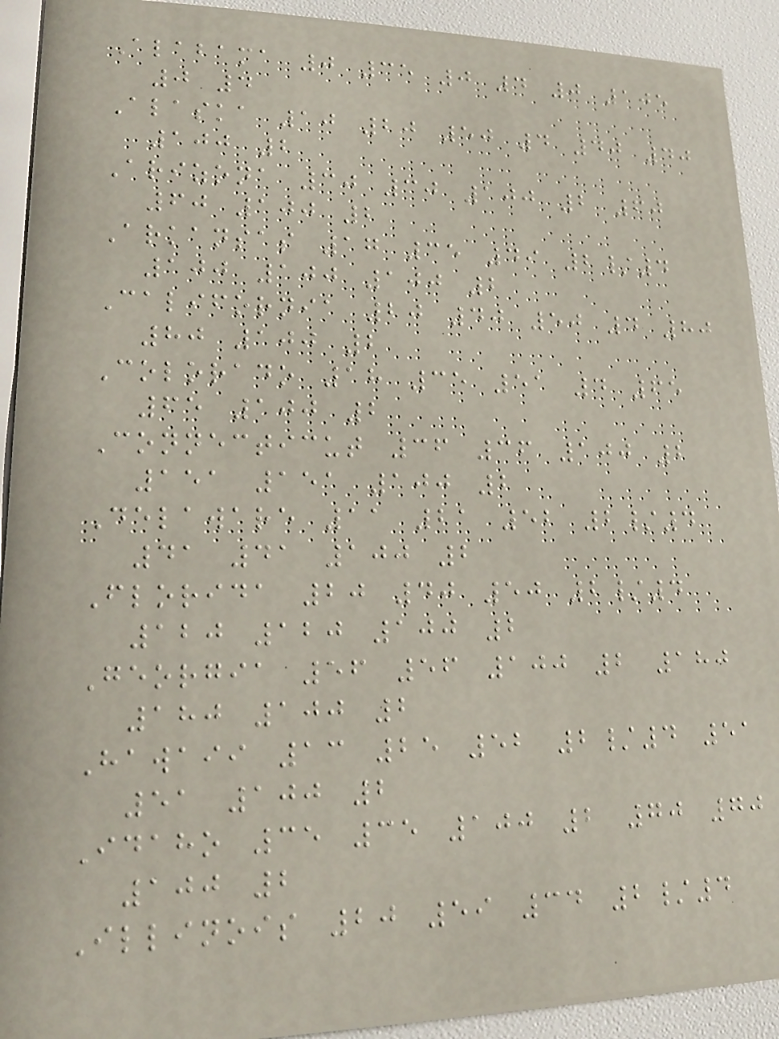Alabama 0 35 0 4 0 105
0 4
Alaska 10 20 50 4 40 40
100 2
Arizona 30 30 100 2 60
60 100 2
Arkansas 17 35 49 2/4
100 100 100 2
California 20 40 50 4 80
80 100 2
Colorado 18 35 51 4 65
65 100 2
Connecticut 36 36 100 2
151 151 100 2
Delaware 11 21 52 2/4
41 41 100 2
Florida 20 40 50 2/4
120 120 100 2
Georgia 56 56 100 2 180
180 100 2
Hawaii 13 25 52 2/4 51
51 100 2
Idaho 35 35 100 2 70 70
100 2
Illinois 20 59 34 2/4
